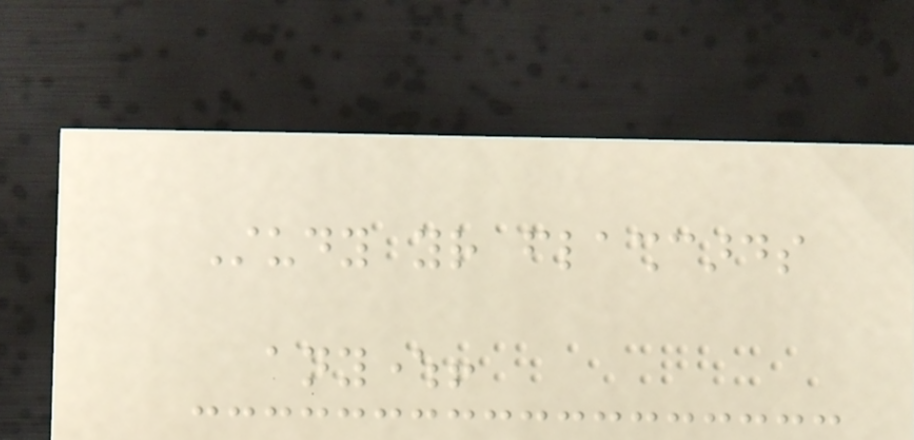Study your flashcards
anywhere!
